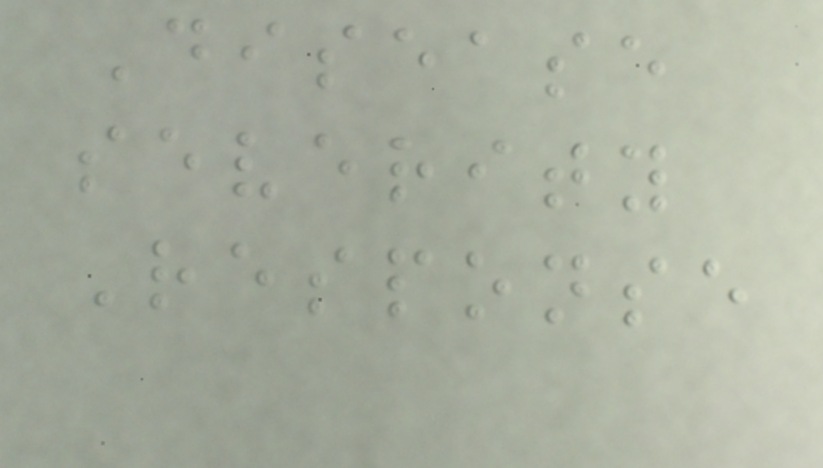Disease
severity
Response
